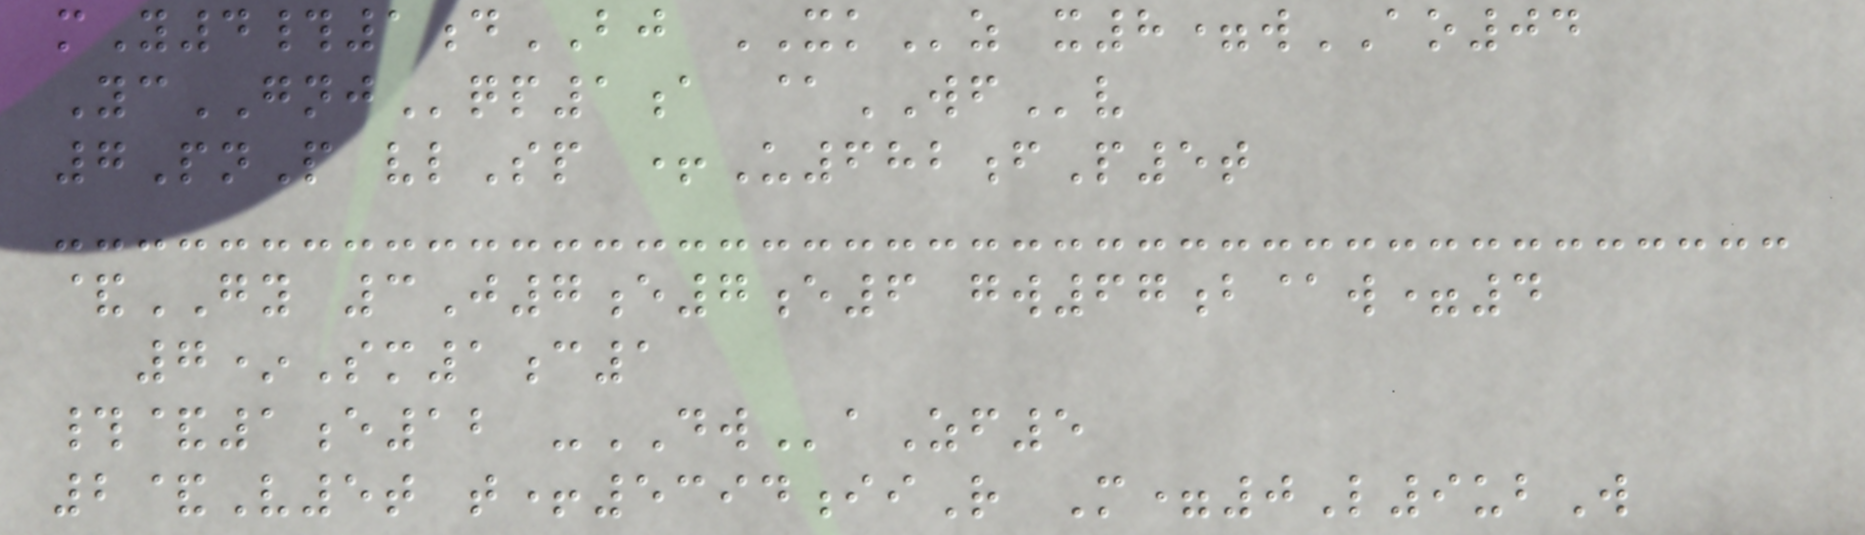mY4#1dBJ XKz x8=wAO04
YcGNJqp1a @WFv
7PnP vlSp +U682fP5t
&GY 3J7e7e6 gw67b@w=4
7*Sm1c1
#&1e12 -DWaZf5
2&V5t t+5394iiR M=0L9ubW
